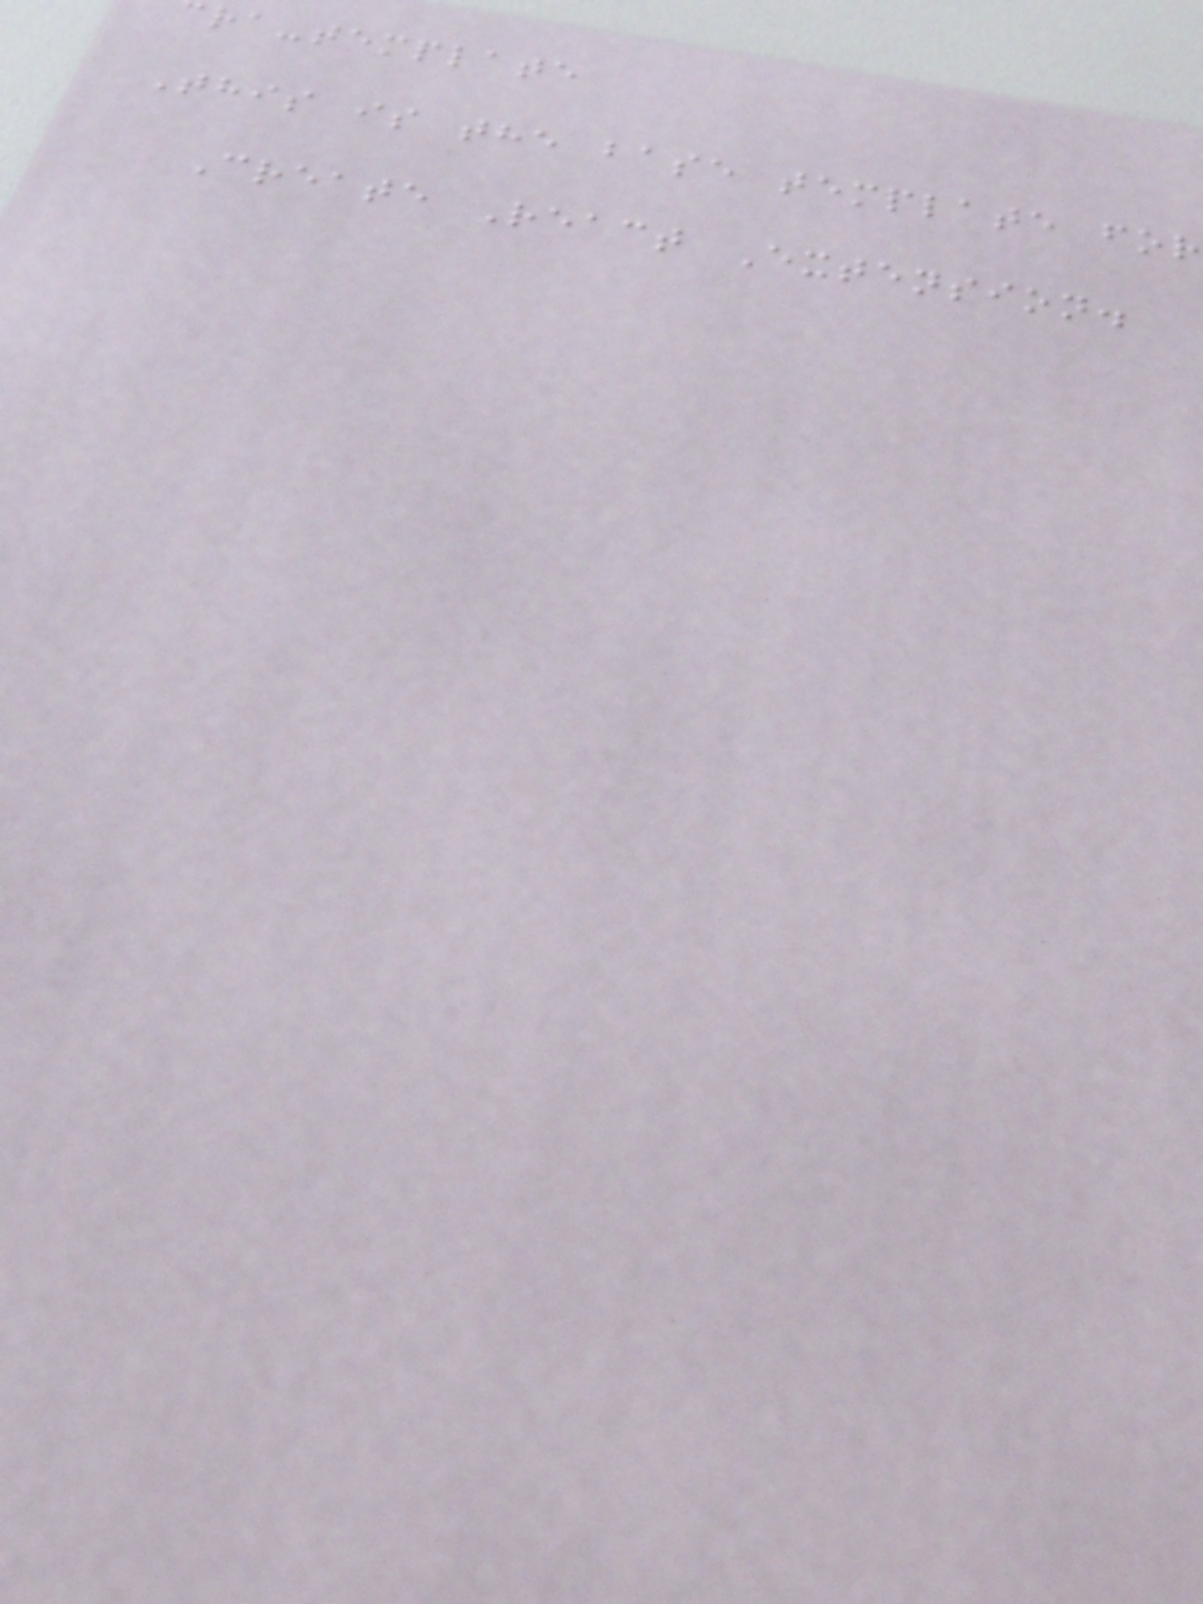ra-template
This is the base template for
Create React Extension.
